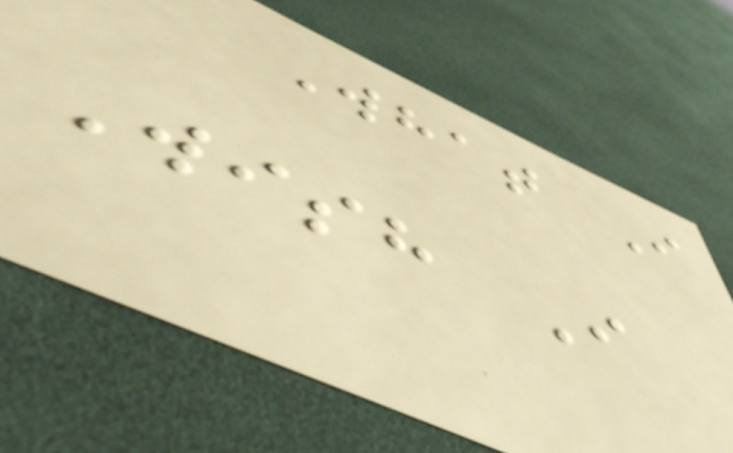What I
Wish I
